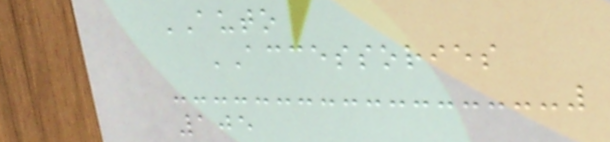AUTO
ACCESSORIES
105
